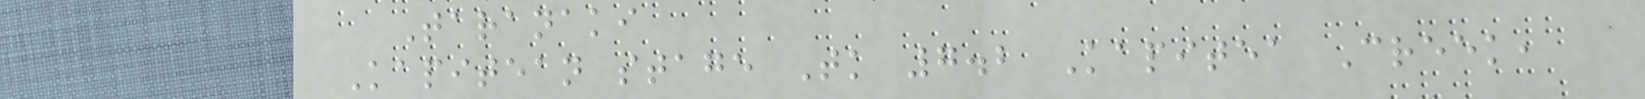Taranaki
Kapitean stage Tk 7.2 Kapitea Creek,
